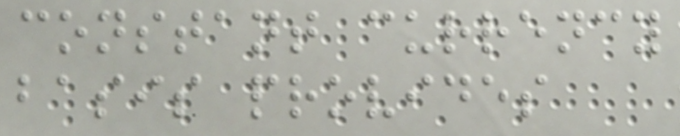constant currency
basis provides
